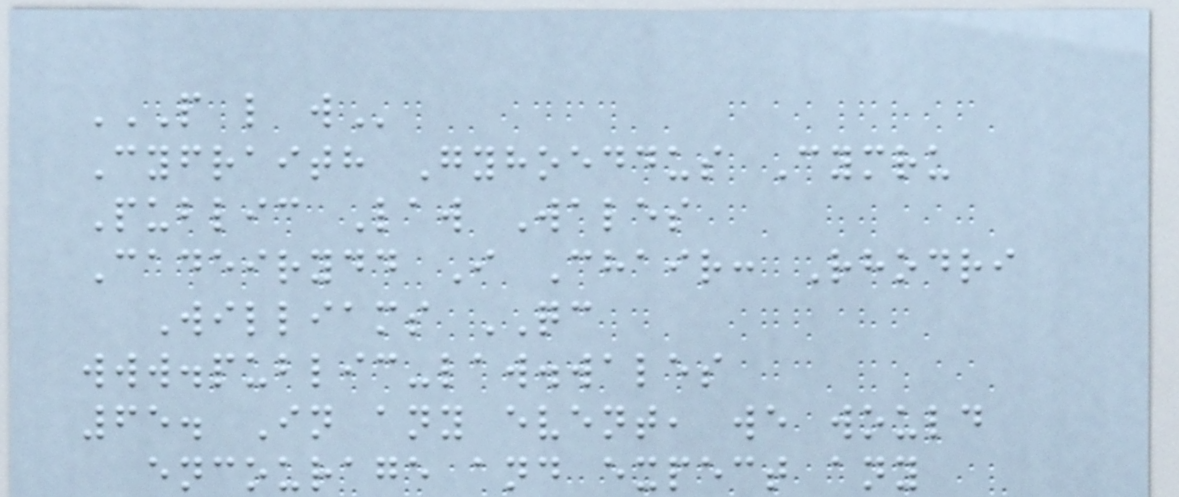P L W
Cyfraith Gyhoeddus Cymru
Public Law Wales
Cadeirydd I Chair: Rhodri
Williams QC
www.public-law.wales
65. In any event, we would
encourage and expect any
